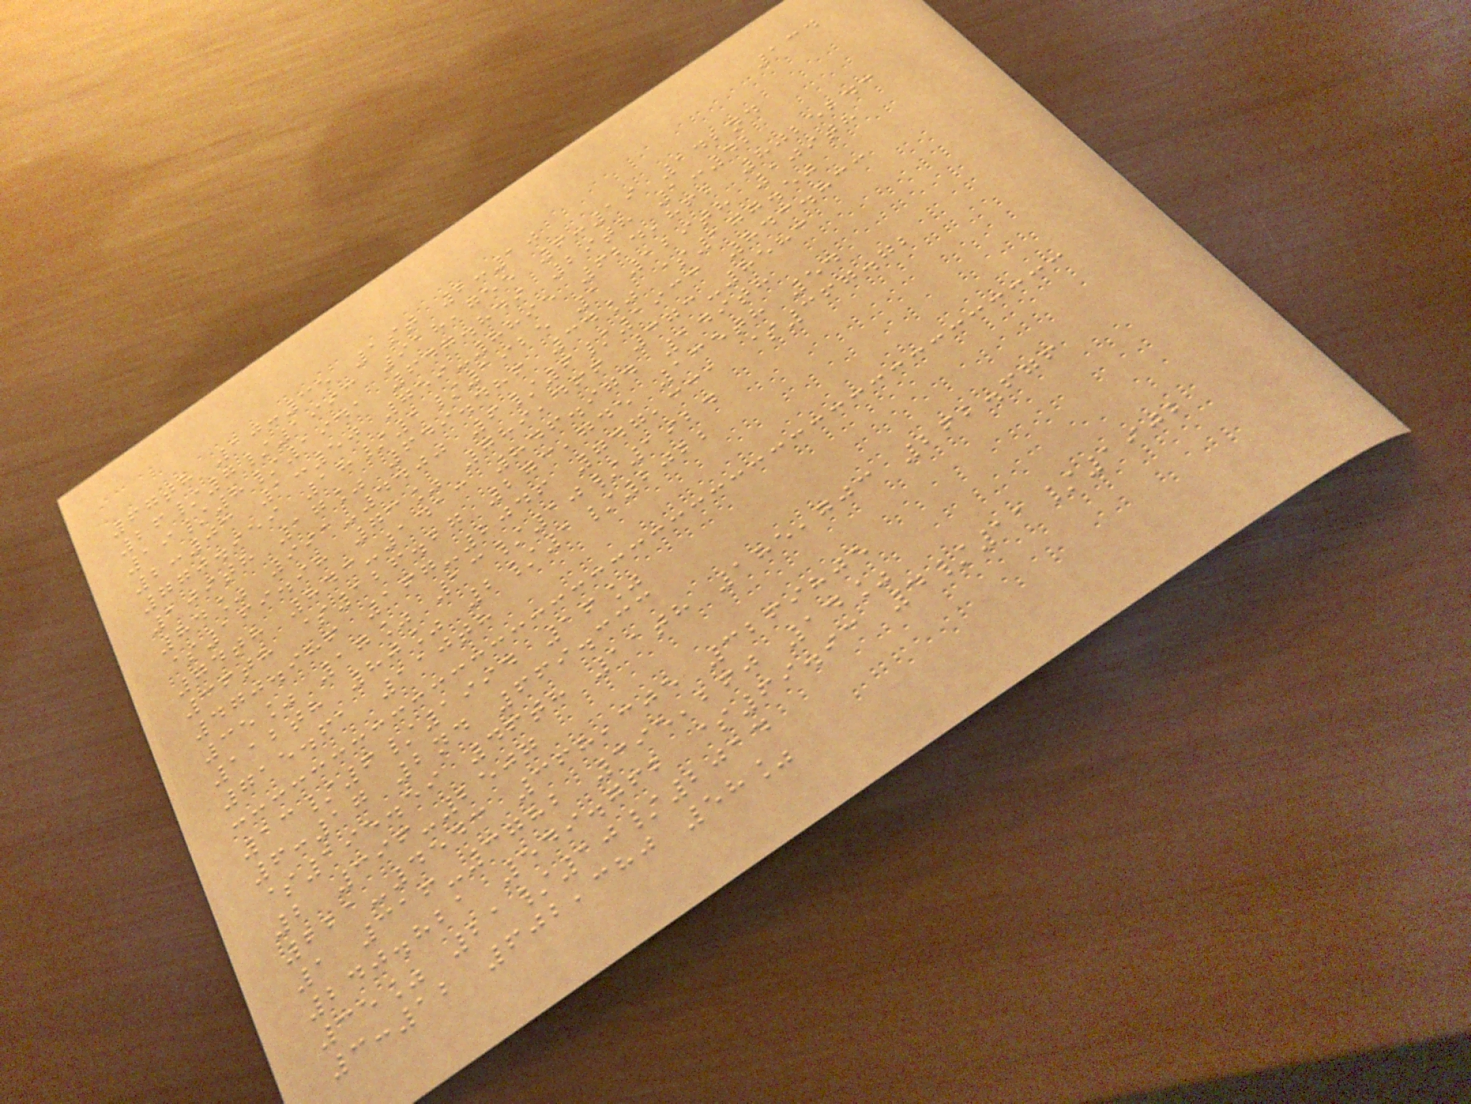134
67th 10:35 1st 2:10
26/7/1993 918,755 6:19 142nd
19/8/1941 647.849 29th 1:42
2:03 1:50 759-8895 624,862 8025243
770.959 18/1/1925 1 129th 109th
109th 17% 649.486 34% $177.50
84% 991-4400 6/6/1933 843.833
$169.98 73% 789,466 373-8583
74th 843-1413 846.974 149th
36th $126.27 273,745 135th 54
470.986 167-2046 747,331 $367.72
35% 17% 13/10/1924
112th 80% 2/1/2022
715.61 110th
13/6/1994 16%
6:17 2nd 669.333
$195.59 46th 11th 185,703 262.676
2 396-2507
221-4543 368,305 3269805
1 316-3782 395,260 14%
240.821 549.762 $69.93 4/11/1902
35% 21/10/2014
3:12 602,380 58%
